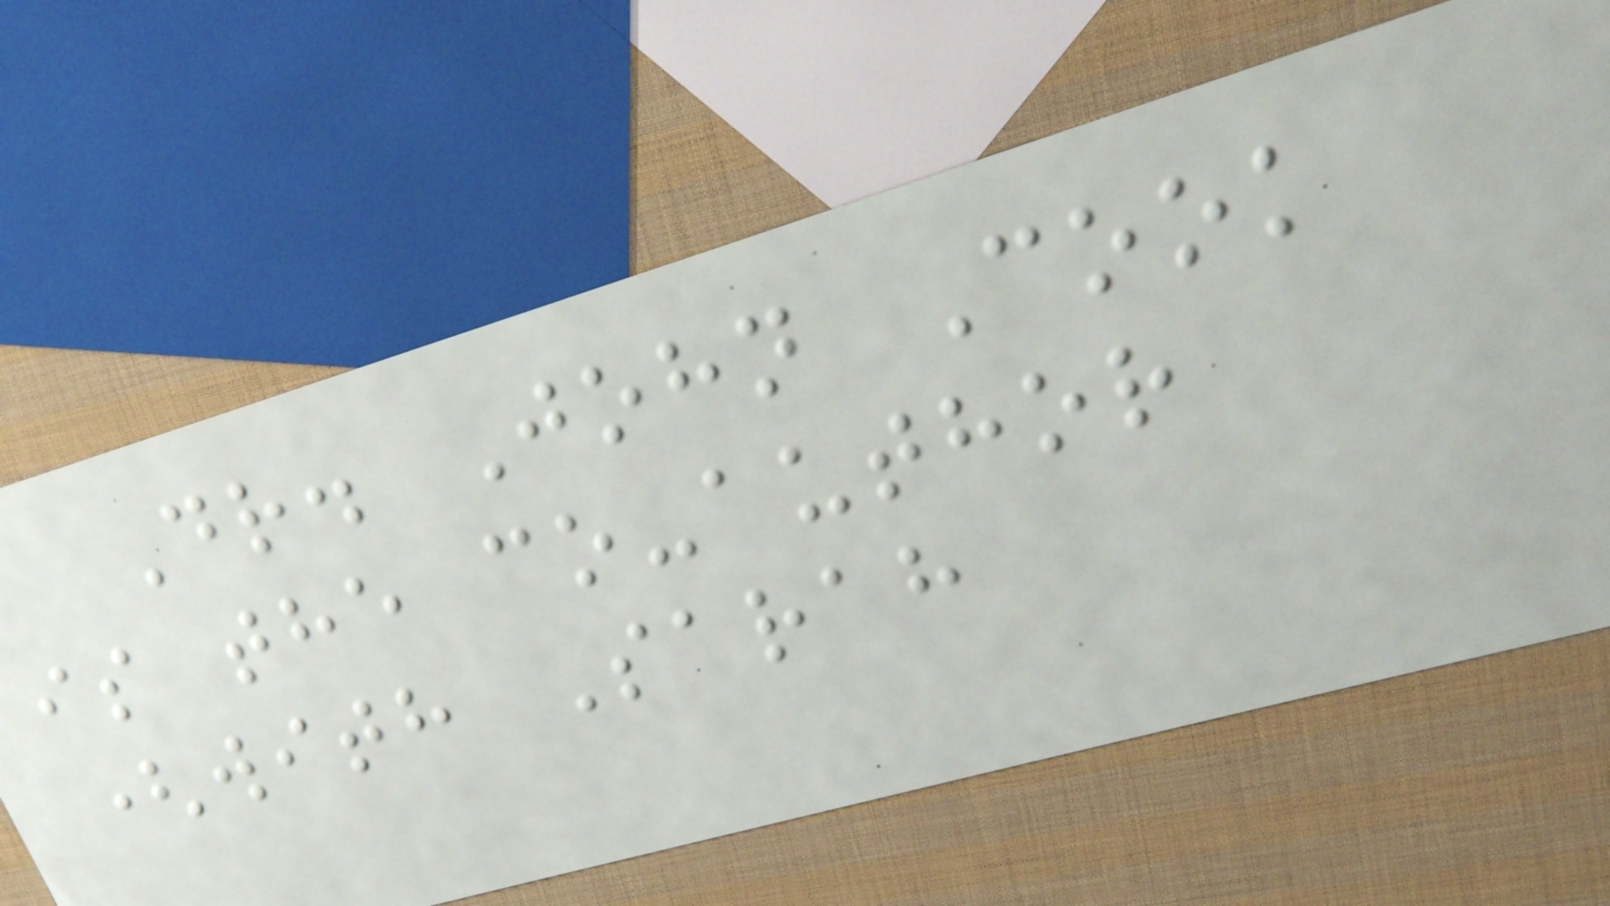Dr. John Cook
is the co-author
(with Sarah
